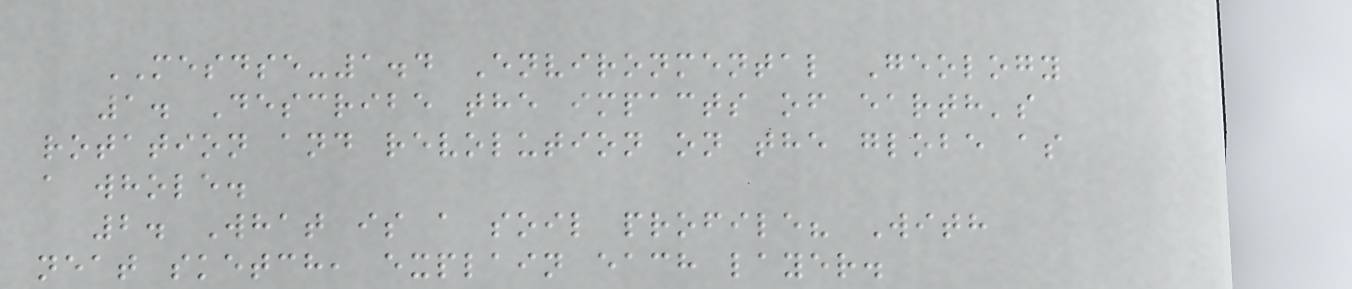MESDSE-1.4 Environmental Geology
1. Describe the impacts of earth's
rotation and revolution on the globe as
a whole.
2. What is a soil profile? With
neat sketch, explain each layer.
